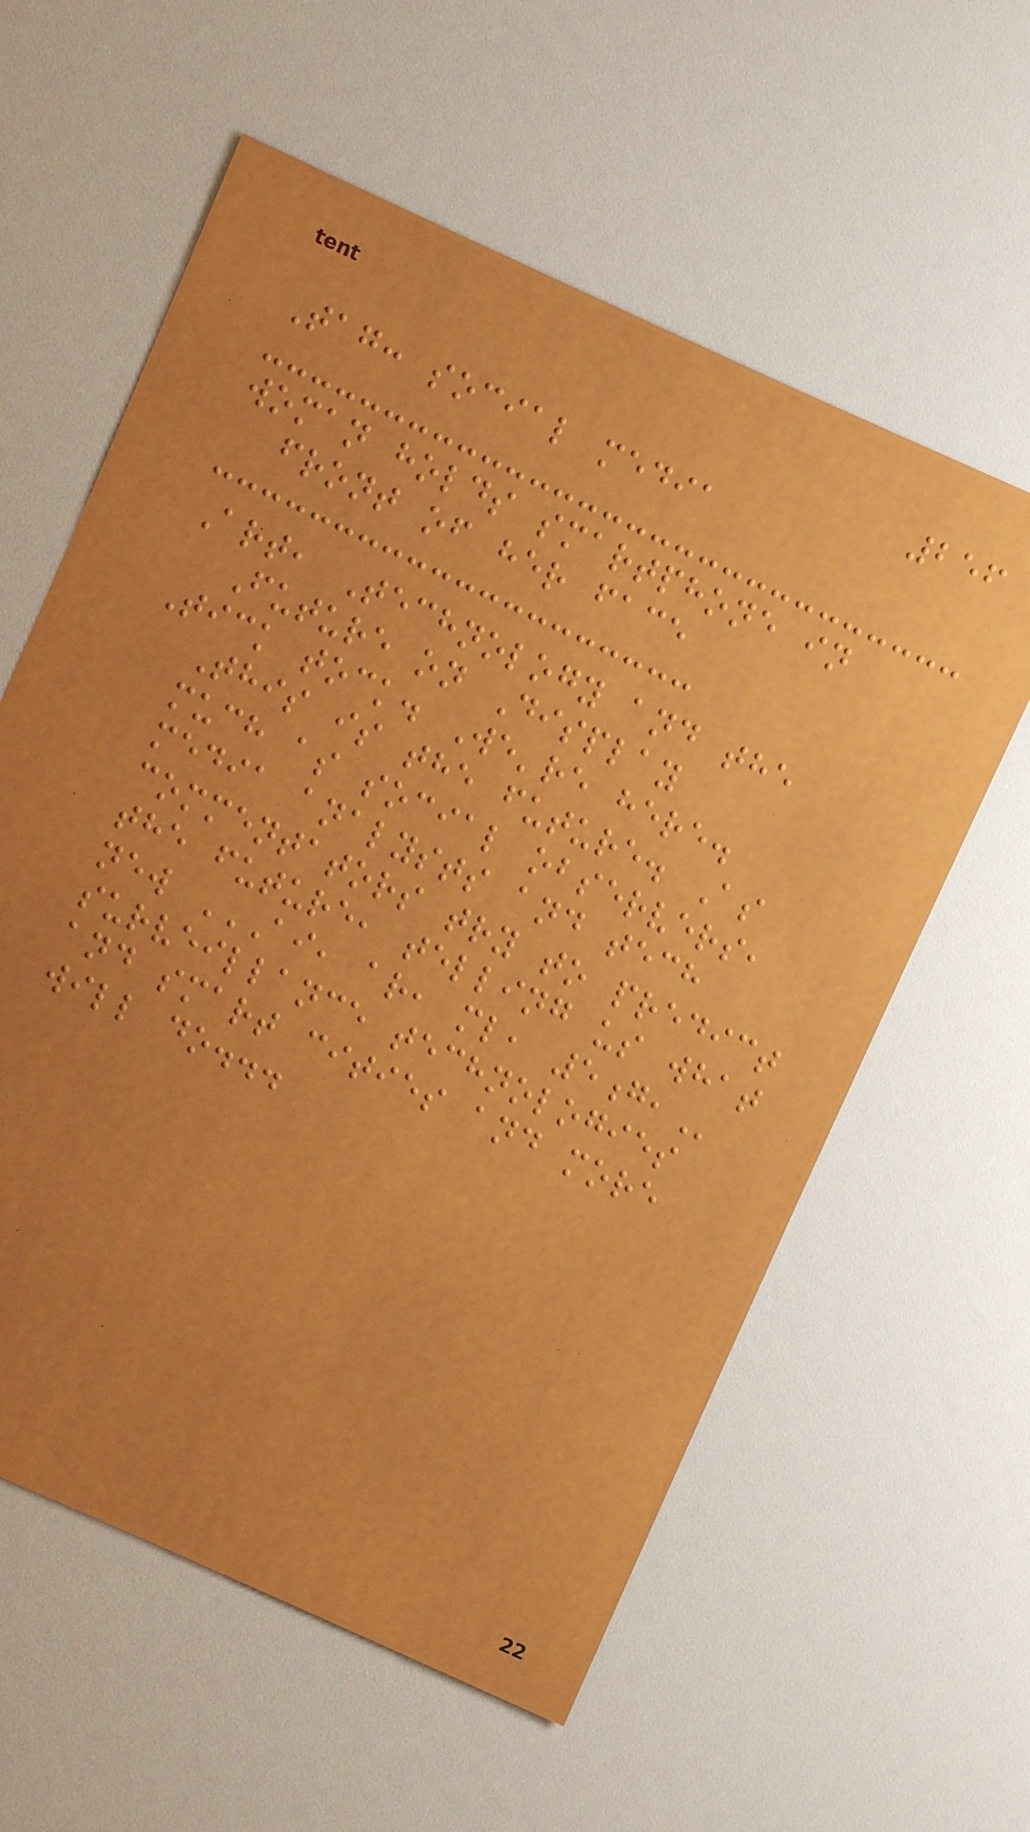256
Tag: social media
woman holds smartphone in
front of her face
Art, Technology and the
Future on Display
Tick tock. We're here.
This is the future. As
much as social observers,
media analysts and tech
commentators try to predict
the future, telling us what
new AI, AR, ML, 5G,
surveillance technologies
and smart cities and more
will do...
